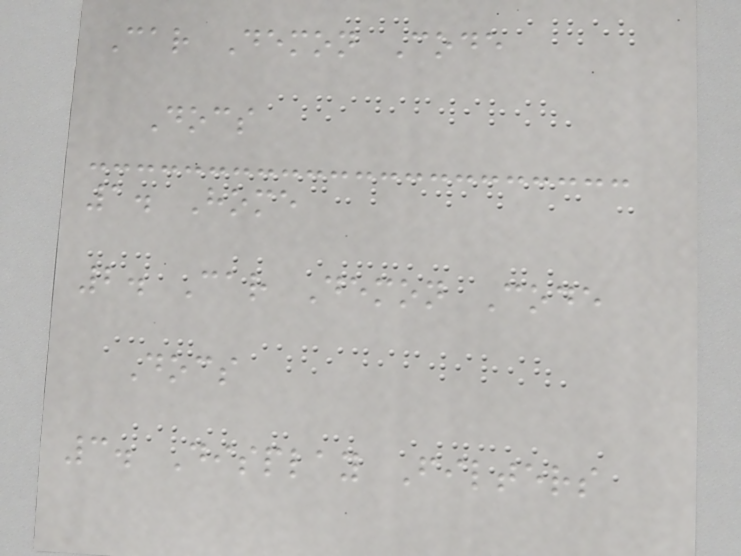Car Demon Code
Docs
1. Home
2. Car Demon Code
Docs
3. Display Filters
